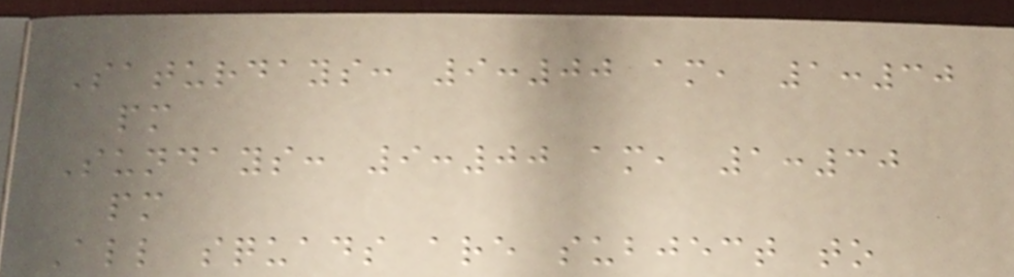Saturdays: 9:00 am, 1:30
pm
Sundays: 9:00 am, 1:30
pm
All squads are subject to
